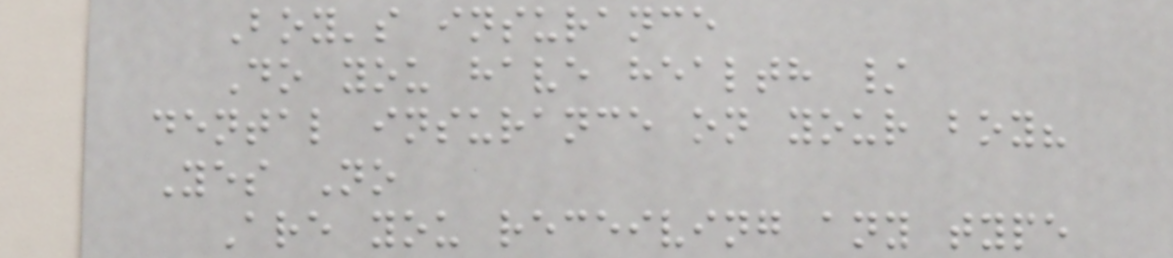Boy's insurance
Do you have health /
dental insurance on your boy?
Yes No
Are you receiving any type
